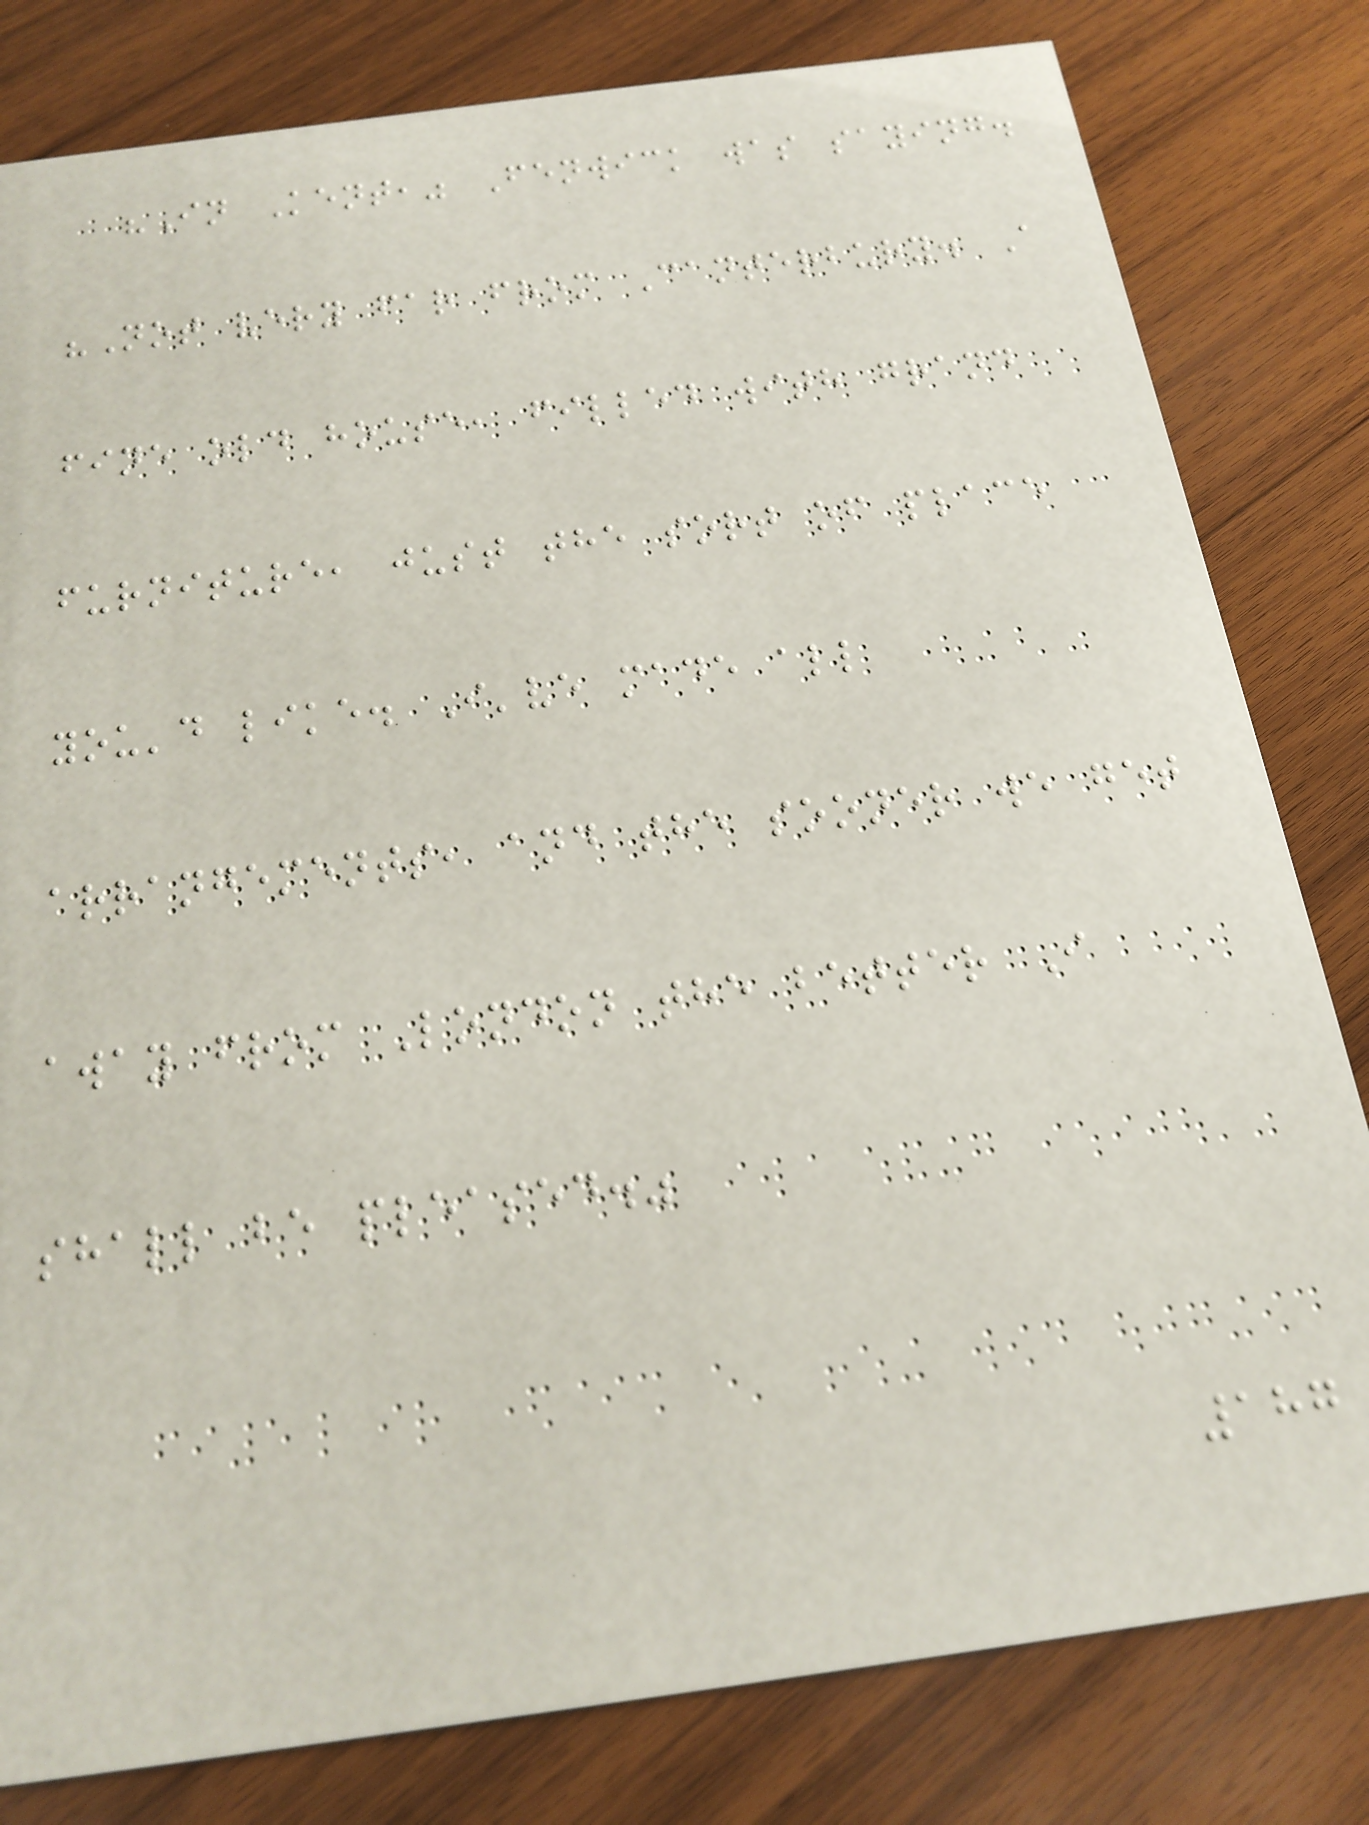"In Kent," Fenwick was saying.
"Not very far from Canterbury. A
fine old house, filled with grand
furniture, just the sort of place
you'd like. I've made all
arrangements, and the sooner we get
away from London the better I
shall be pleased."
187
